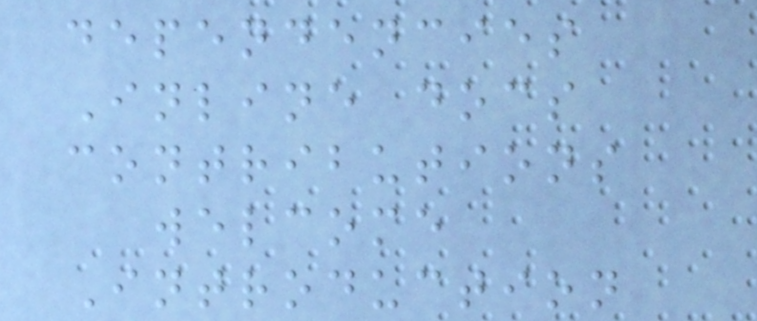dependencies
Inline docs
contributions
welcome
Introduction
